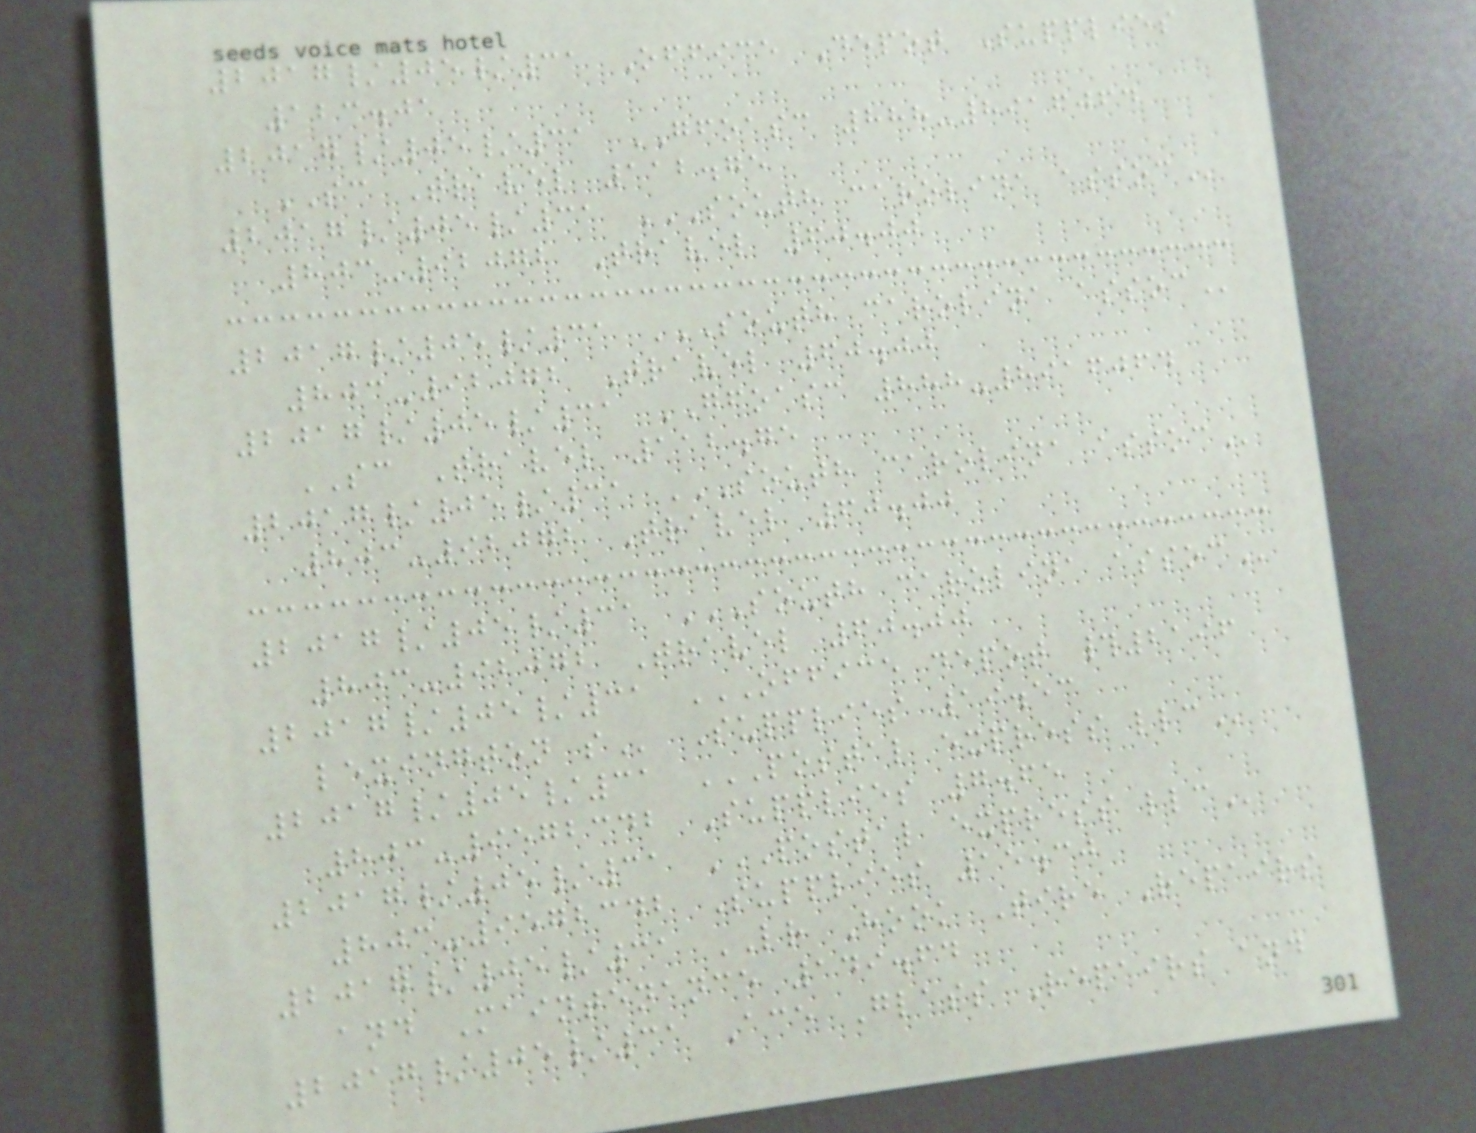2017/05/31 Office Depot Supplies
123.01
2017/05/31 GFOASC 888-8916064
SC Travel 112.75
2017/05/31 SOUTH CAROLINA ASSOC
803-92072 Travel 60.00
2017/05/31 SOUTH CAROLINA ASSOC
803-92072 Travel 60.00
2017/05/31 GFOASC 888-8916064
SC Travel 112.75
2017/05/31 SOUTH CAROLINA ASSOC
803-92072 Travel 60.00
2017/05/31 SOUTH CAROLINA ASSOC
803-92072 Travel 60.00
2017/05/31 OFFICE DEPOT #2196
LEXINGTON S Supplies 19.53
2017/05/31 POSTAL EXPRESS LLC
803-9572342 Supplies 7.65
2017/05/31 POSTAL EXPRESS LLC
803-9572342 Supplies 15.30
2017/05/31 LR Hook Tire Repairs
and Maintenance 149.64
2017/05/31 Ace Glass Repairs and
